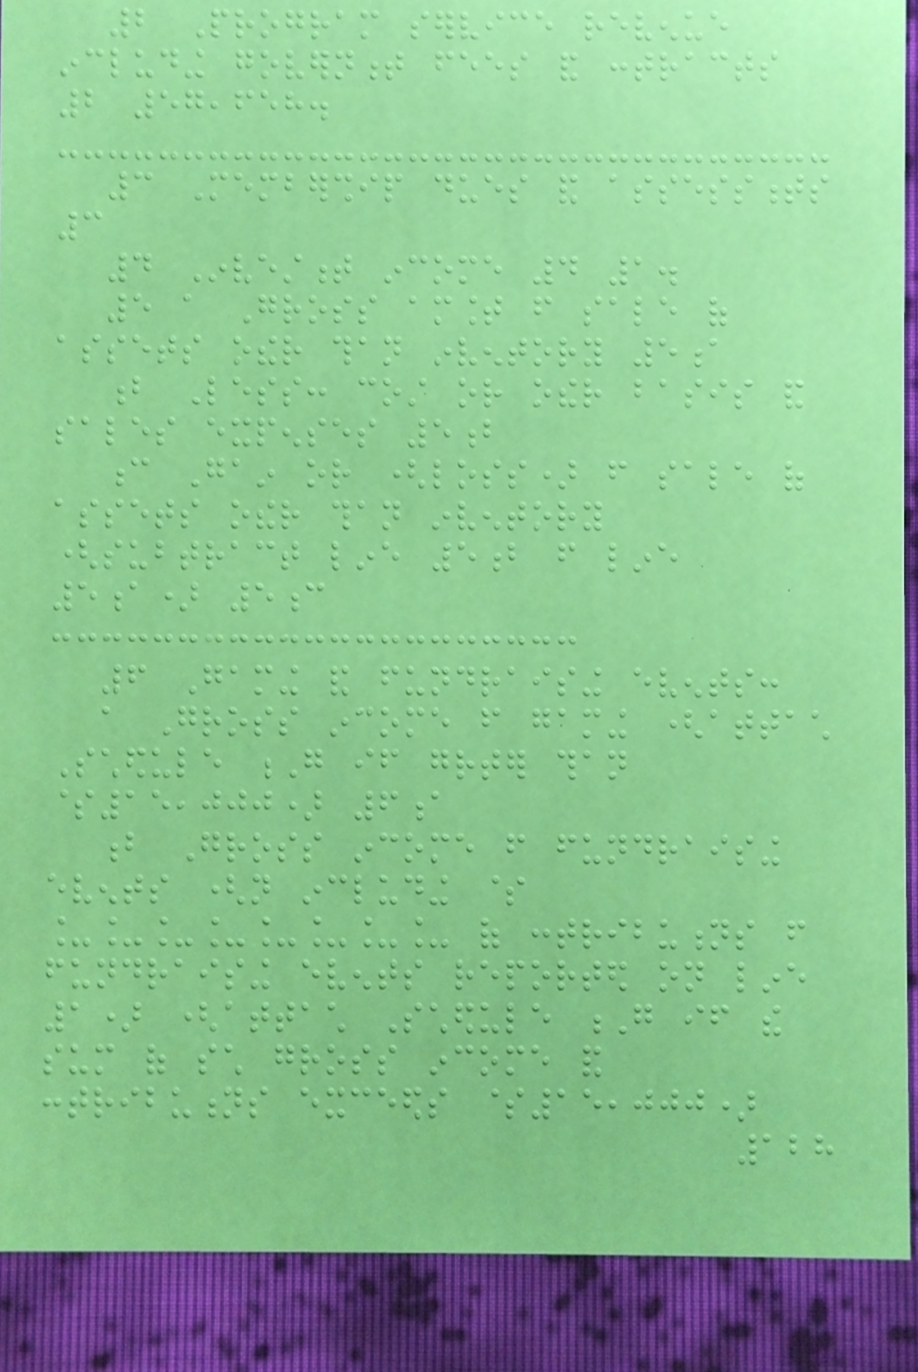2 Program service revenue
including government fees and contracts
2 57,658.
3 Membership dues and assessments
3
4 Investment income 4 1.
5 a Gross amount from sale of
assets other than inventory 5a
b Less: cost or other basis and
sales expenses 5b
c Gain or (loss) from sale of
assets other than inventory
(subtract line 5b from line
5a) 5c
6 Gaming and fundraising events:
a Gross income from gaming (attach
Schedule G if greater than
$15,000) 6a
b Gross income from fundraising
events (not including $
________ of contributions from
fundraising events reported on line
1) (attach Schedule G if the
sum of such gross income and
contributions exceeds $15,000)
128
